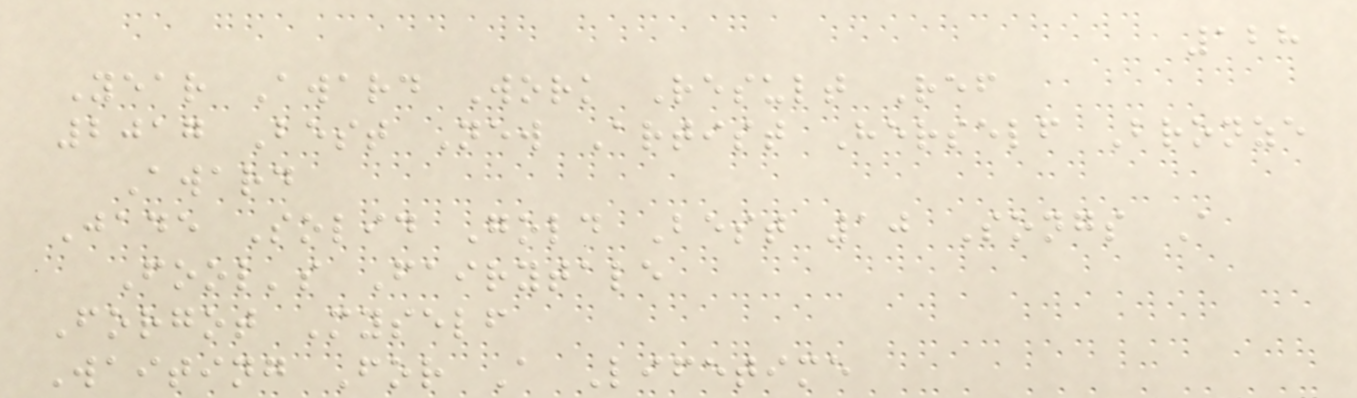128
Year Award Work Result Ref
2017 Best New Artist Herself Bronze
Award
Jade Solid Gold Best 10 Songs A
Fool's Fairytale
Forgot Myself
Waiting For A Lifetime
